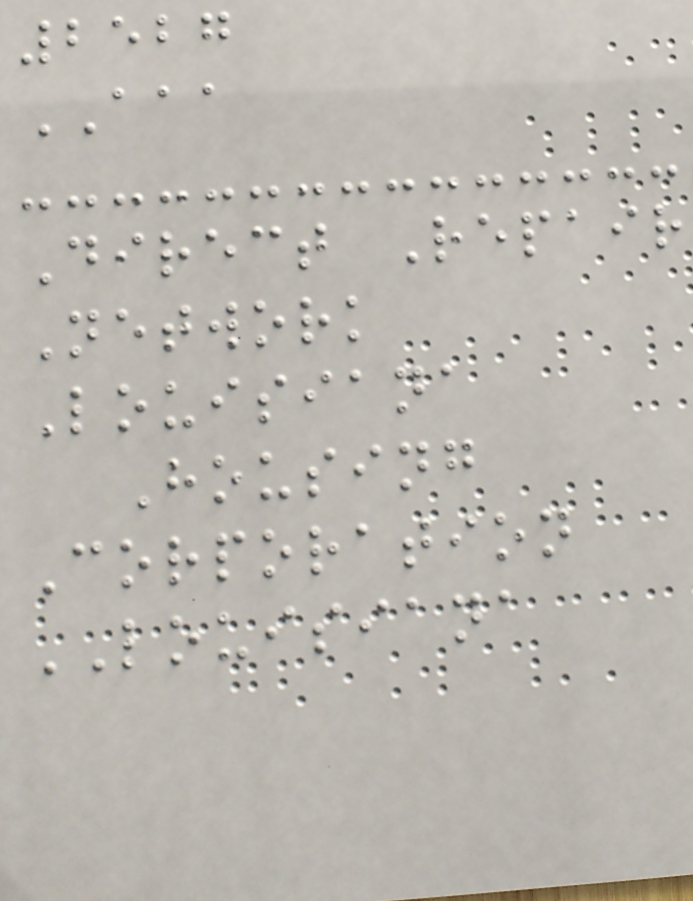2527
AAA
Direct Repair
Network
Louisiana
Housing
Corporation
LOUISIANA
